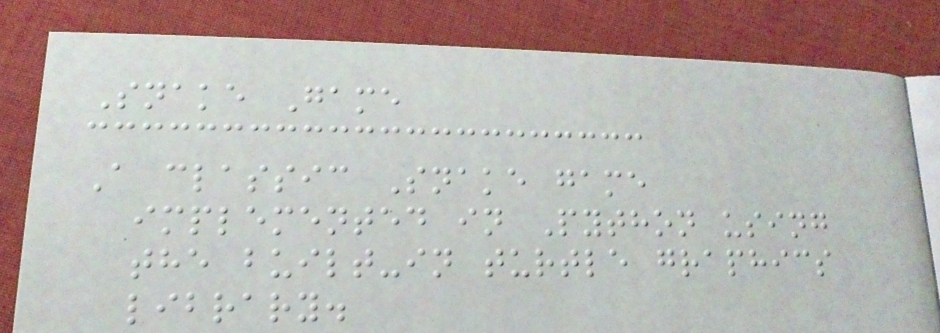Snake Game
A classic Snake game
implemented in Python using
the built-in turtle graphics
library.
